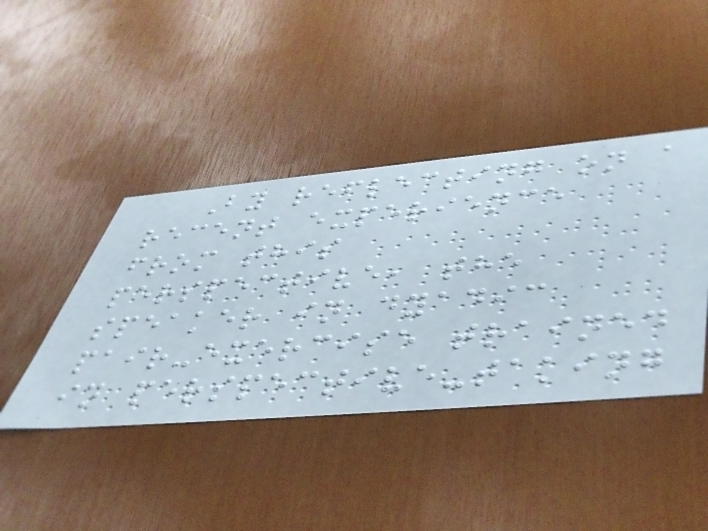By reflecting on a
recent experience
from this
perspective, the
speaker in dyadic
pair-exercise trained
in perspective-taking
